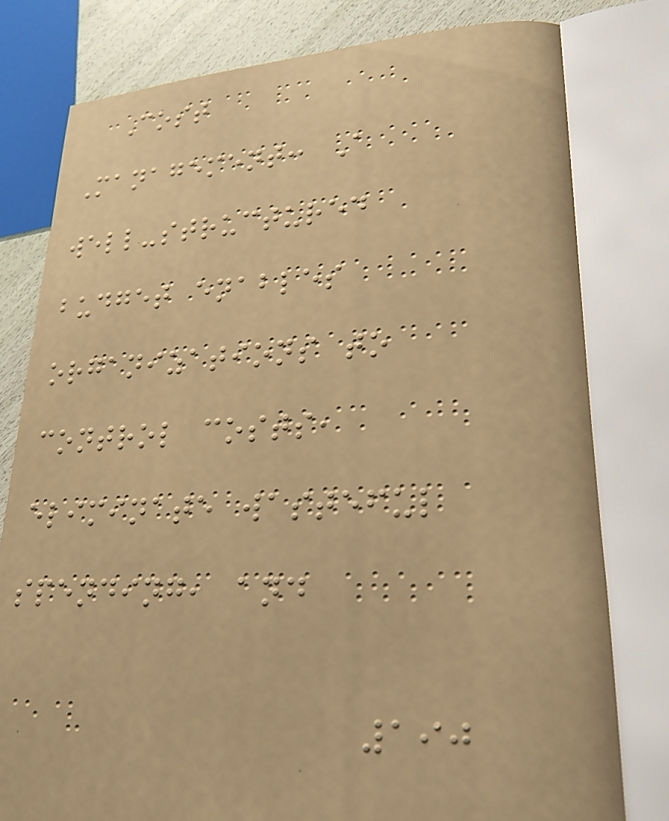Cost
Management: A
well-structured
budget enables
organizations to
control costs,
eliminate wasteful
spending, and
190
